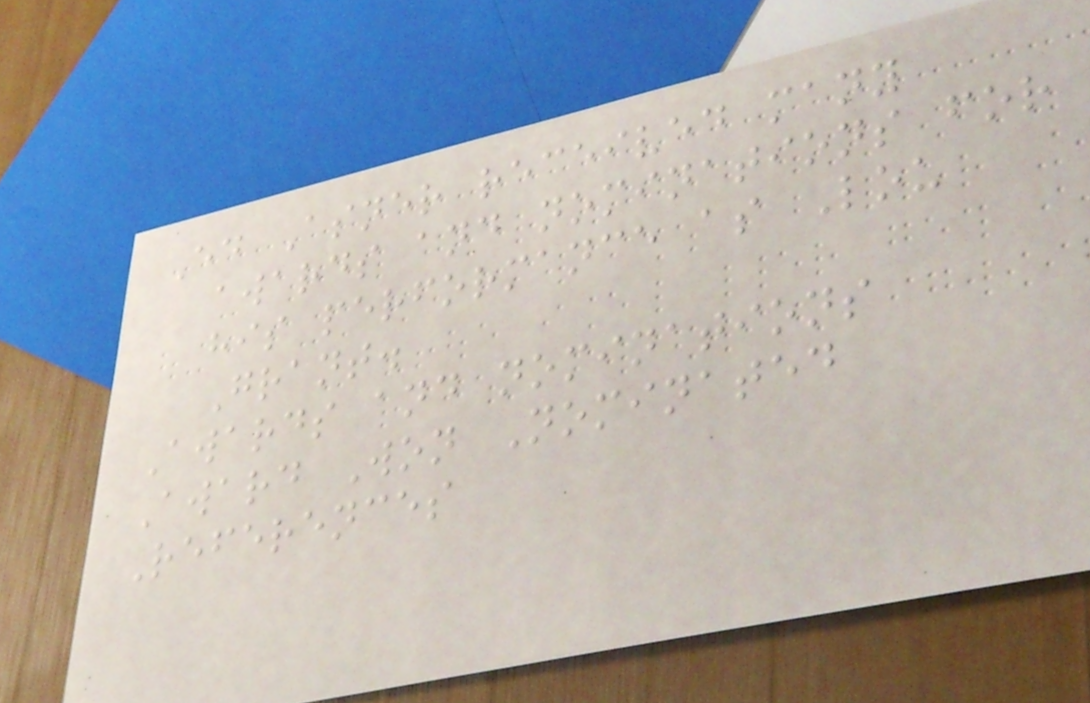Ed Asner received many
awards and nominations for
his performance as Lou
Grant.
Awards and nominations
Award Won Nominated
References
